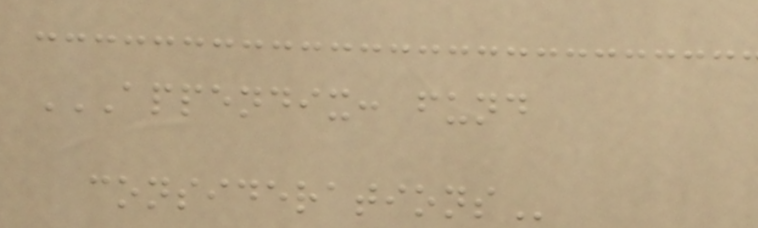APPENDIX: FUND
CONSIDERATIONS
